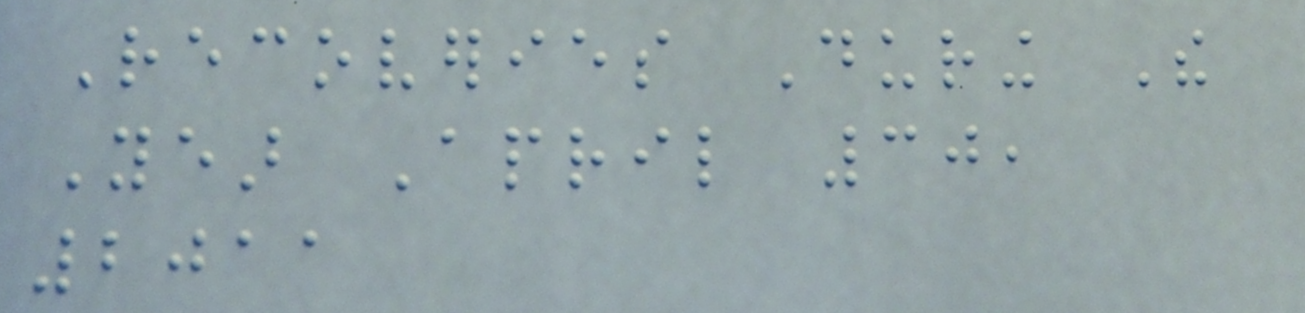Recoveries During The
Year April 30,
2011
